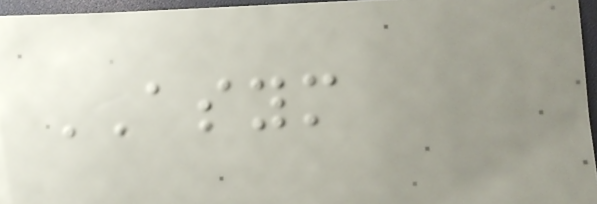ASYM
